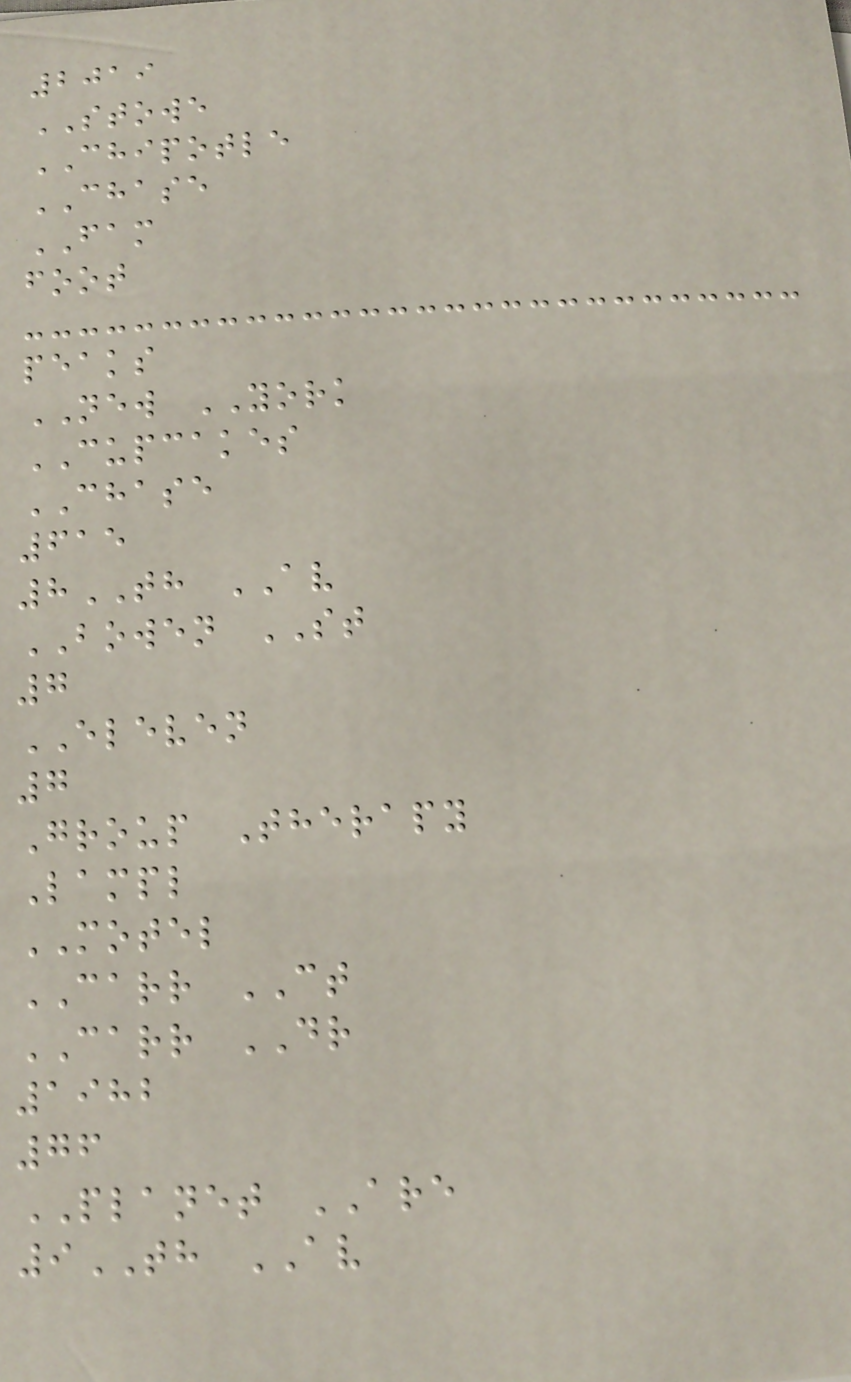2019
STOWE
CHIPOTLE
CHASE
FAM
foot
peaks
NEW YORK
CUPCAKES
CHASE
615
8TH AV
BOWEN ST
7
ELEVEN
7
Group Therapy
Lampl
MOTEL
CARR CT
CARR DR
1982
76
PLANET ARE
9TH AV
